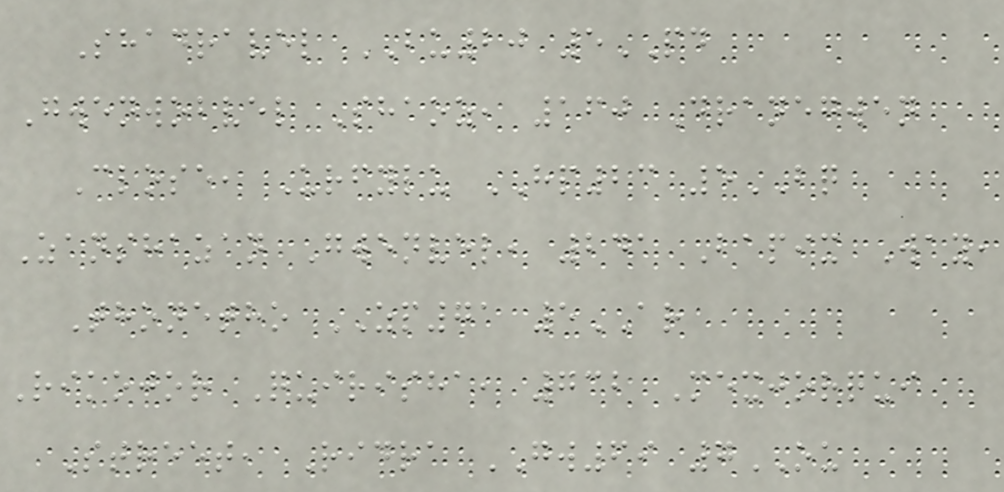Shadravel BU20 5PD
Gwenwobvel Shaoz, 160 Dranegwen
Close, Urfylu HP23 5BQ
Zanshazan Gwenvel, 241 Bapix Way,
Thonetho ZP71 5AR
Rikojor Quirisha, 732 Mexjorqui
Street, Ridra GW69 7OU
